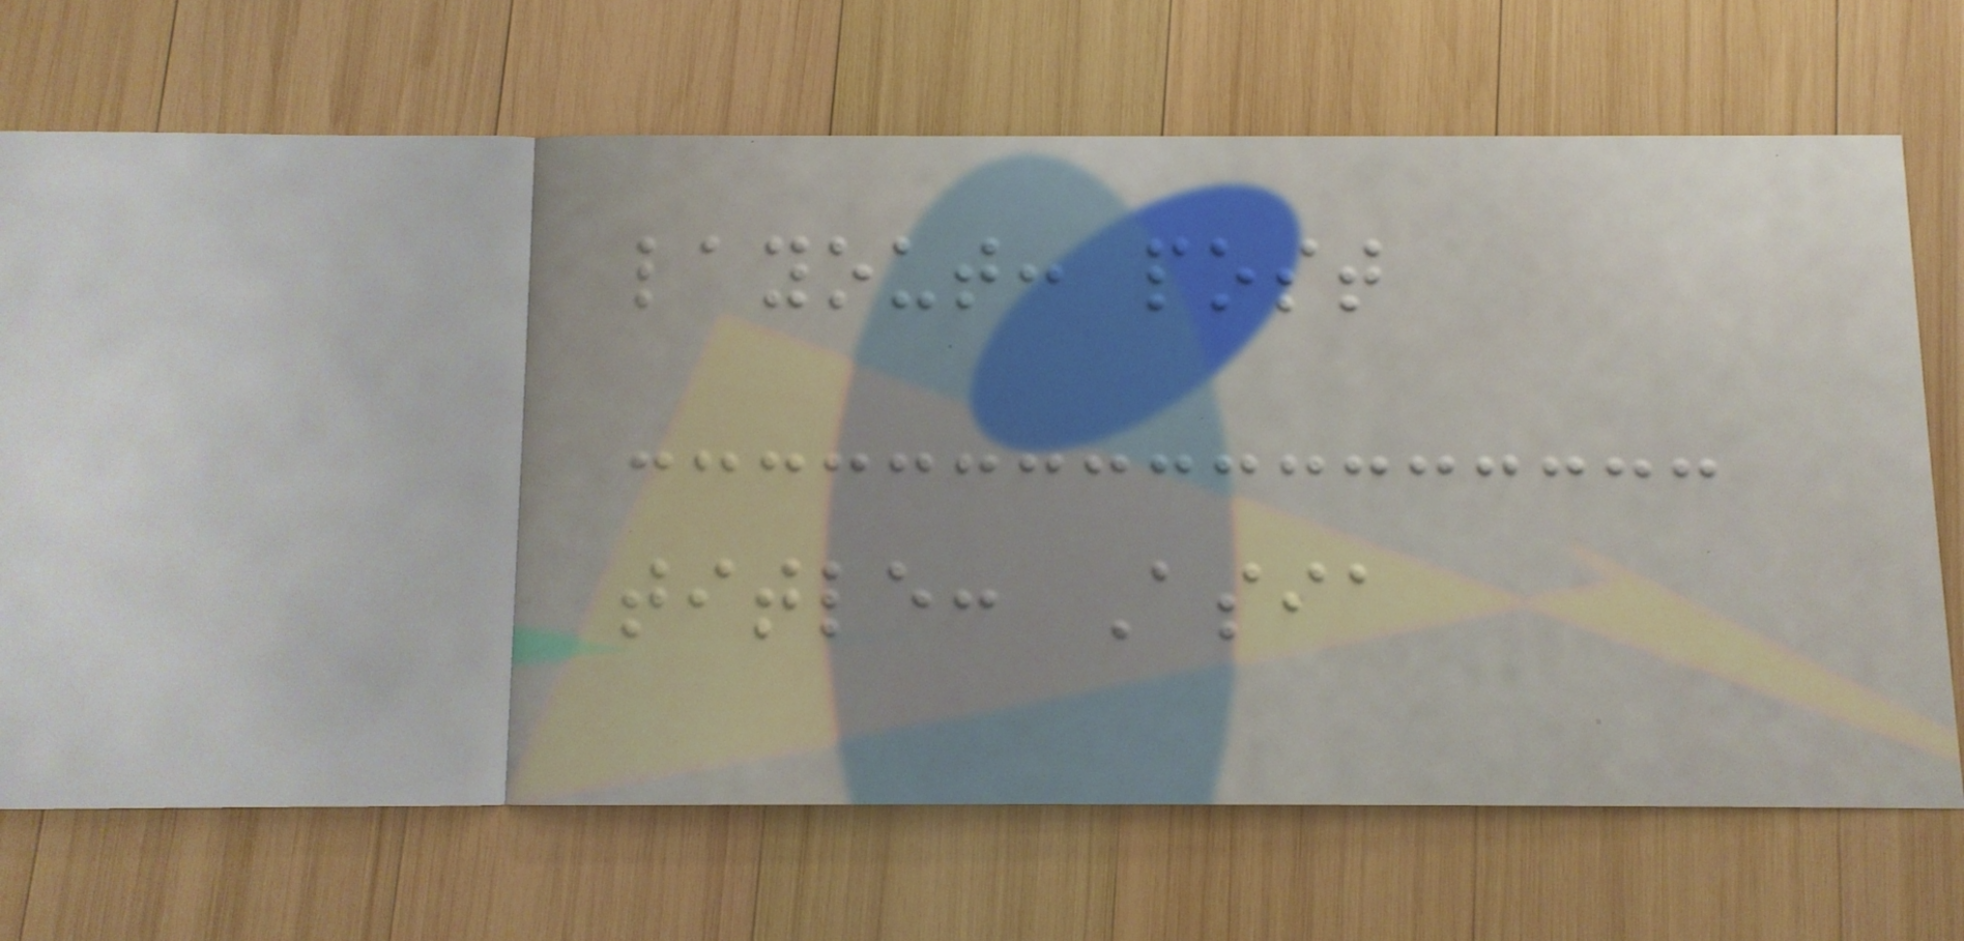layout: post
title: Asia
